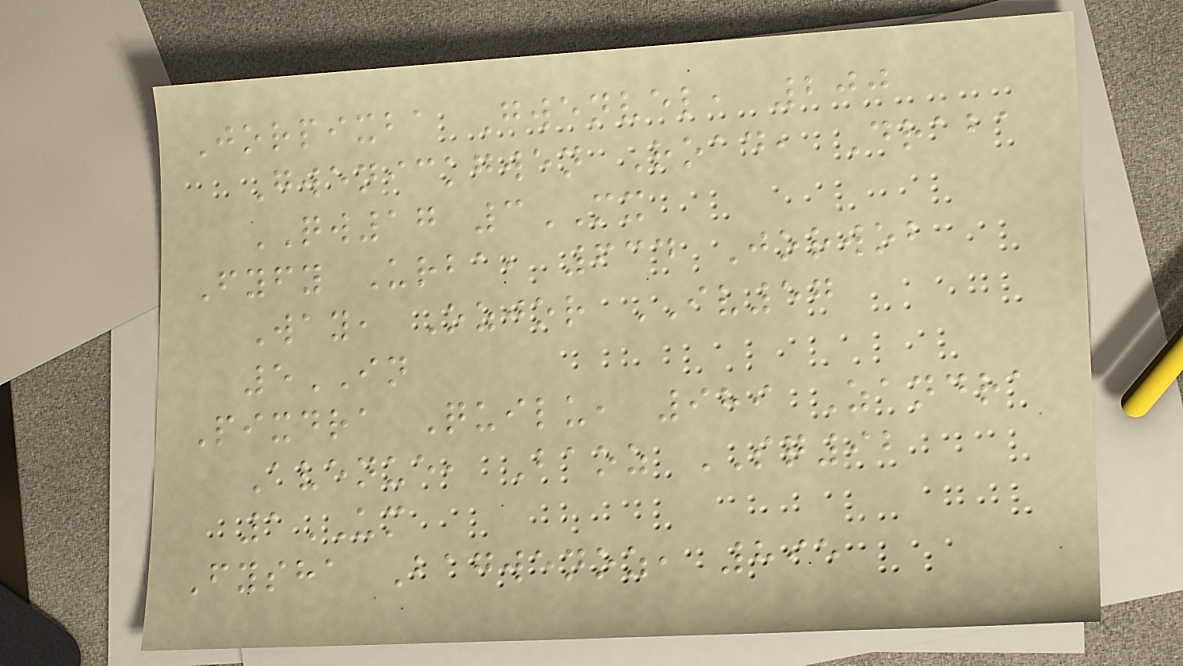Jorpixba Gwenvel, 200
Gwenickgwen Road, Draba
QW17 3MX
Fyfy Urba, 634 Jorwob
Way, Ozjor IV57
5IN
Pixdra Quilu, 989 Zandra
Avenue, Baoz SQ92
1UM
Fysha Bagwenoz, 895
